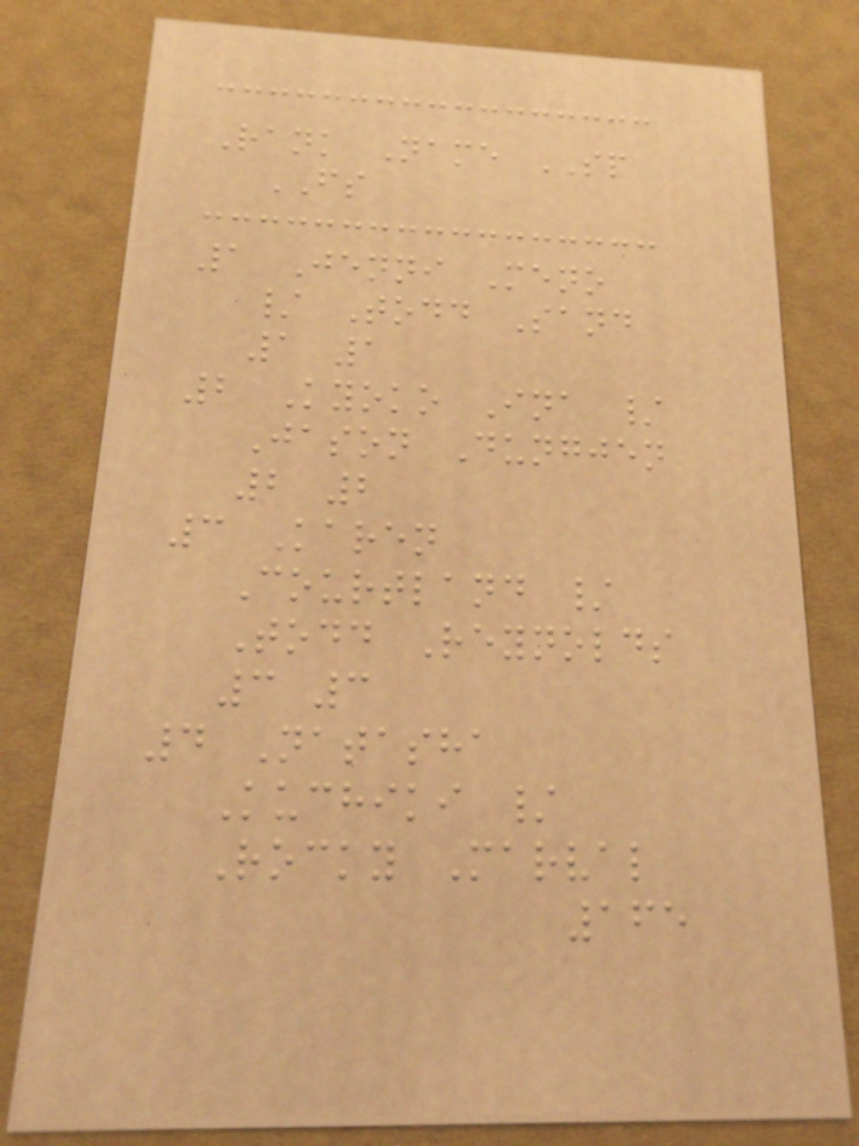Rank Name SP
FS
1 Jenni Meno
/ Todd Sand
1 1
2 Kyoko Ina /
Jason Dungjen
2 2
3 Karen
Courtland /
Todd Reynolds
3 3
4 Natasha
Kuchiki /
Rocky Marval
165
